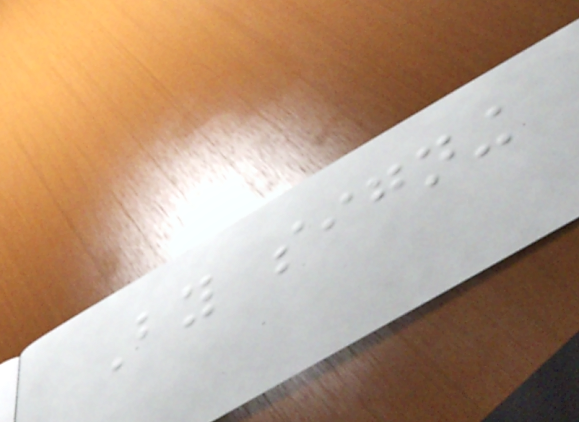By signing
